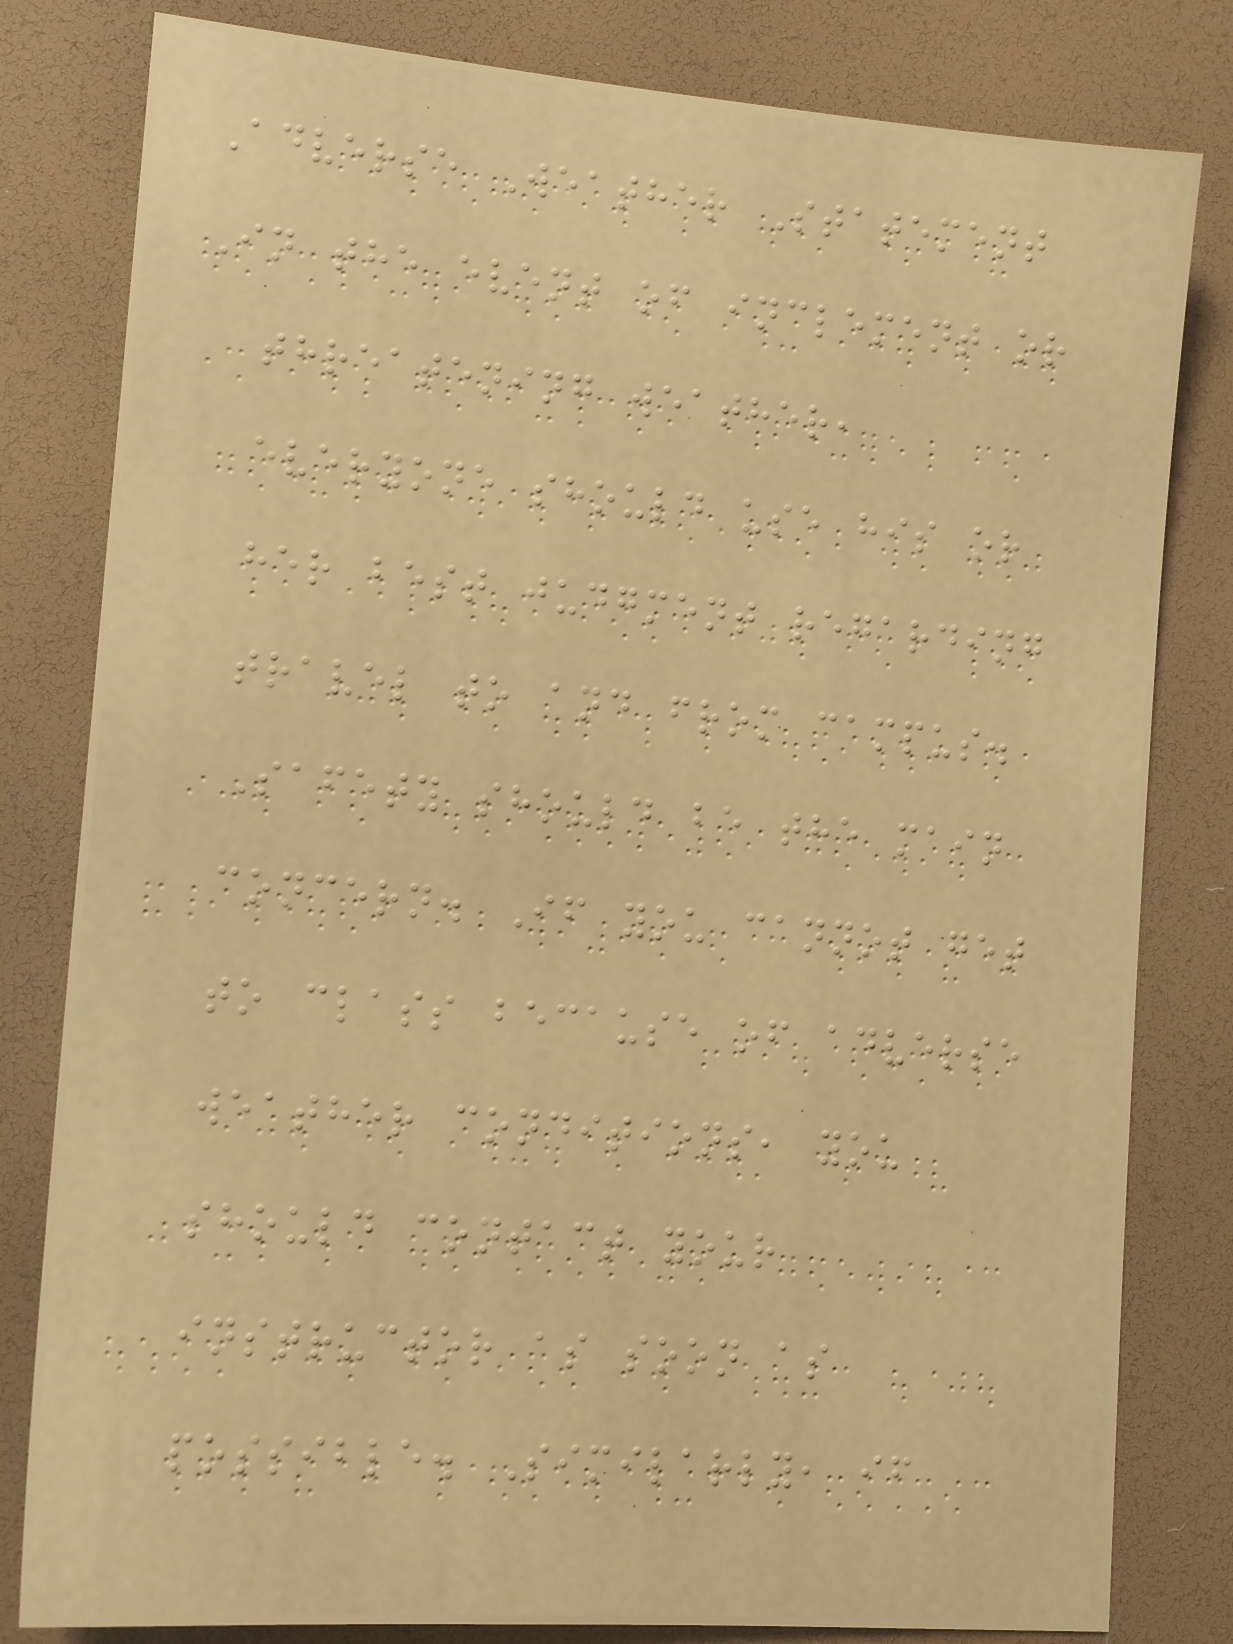Adverse Weather Statement
In the event of inclement or
threatening weather,
everyone should use his or
her best judgment regarding
travel to and from campus.
Safety should be the main
concern. If you cannot get
to class because of adverse
weather conditions, you
should contact your
instructor as soon as
possible. Similarly, if
